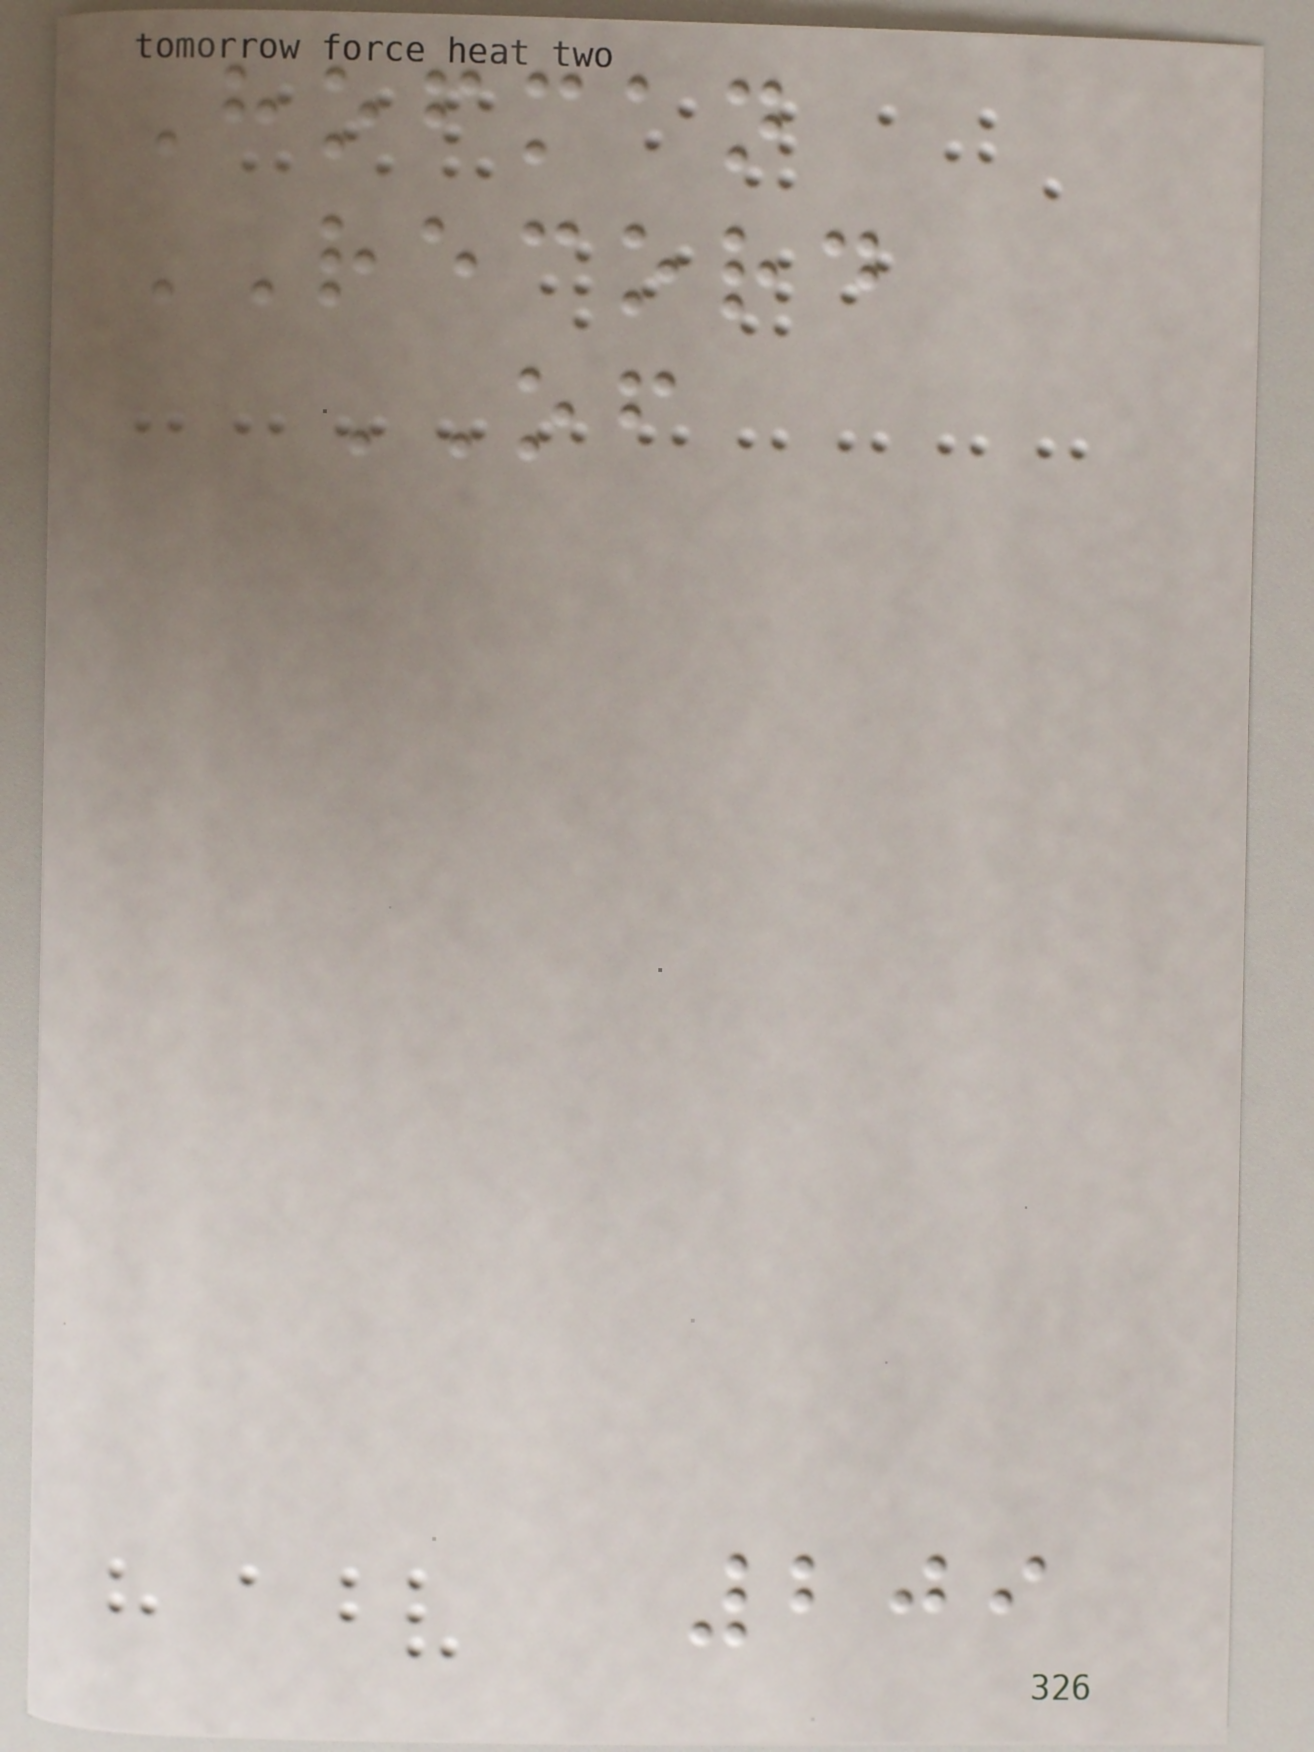Hofman
RECORD
OF
209
